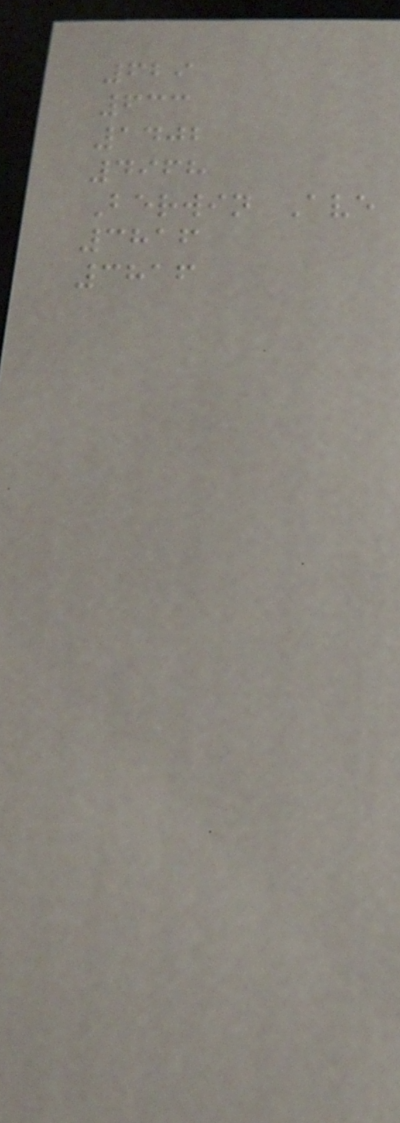629
633
1402
4968
Berwin Ave
3816
3816
